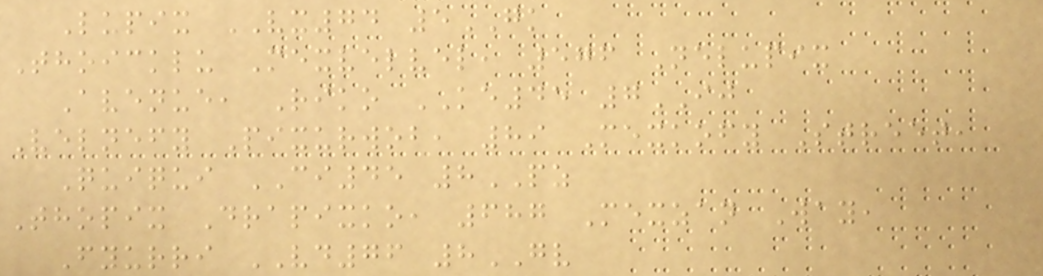Lupix VX74 5GK
Thoicklu Mexvelvel, 576 Nelupix
Avenue, Riko KE45 7IJ
Velnefy Pixurwob, 89 Mexkofy Street,
Quiqui CI45 8PZ
Thopix Drapixko, 687 Mexzan Way,
Fyurri VD76 8GV
